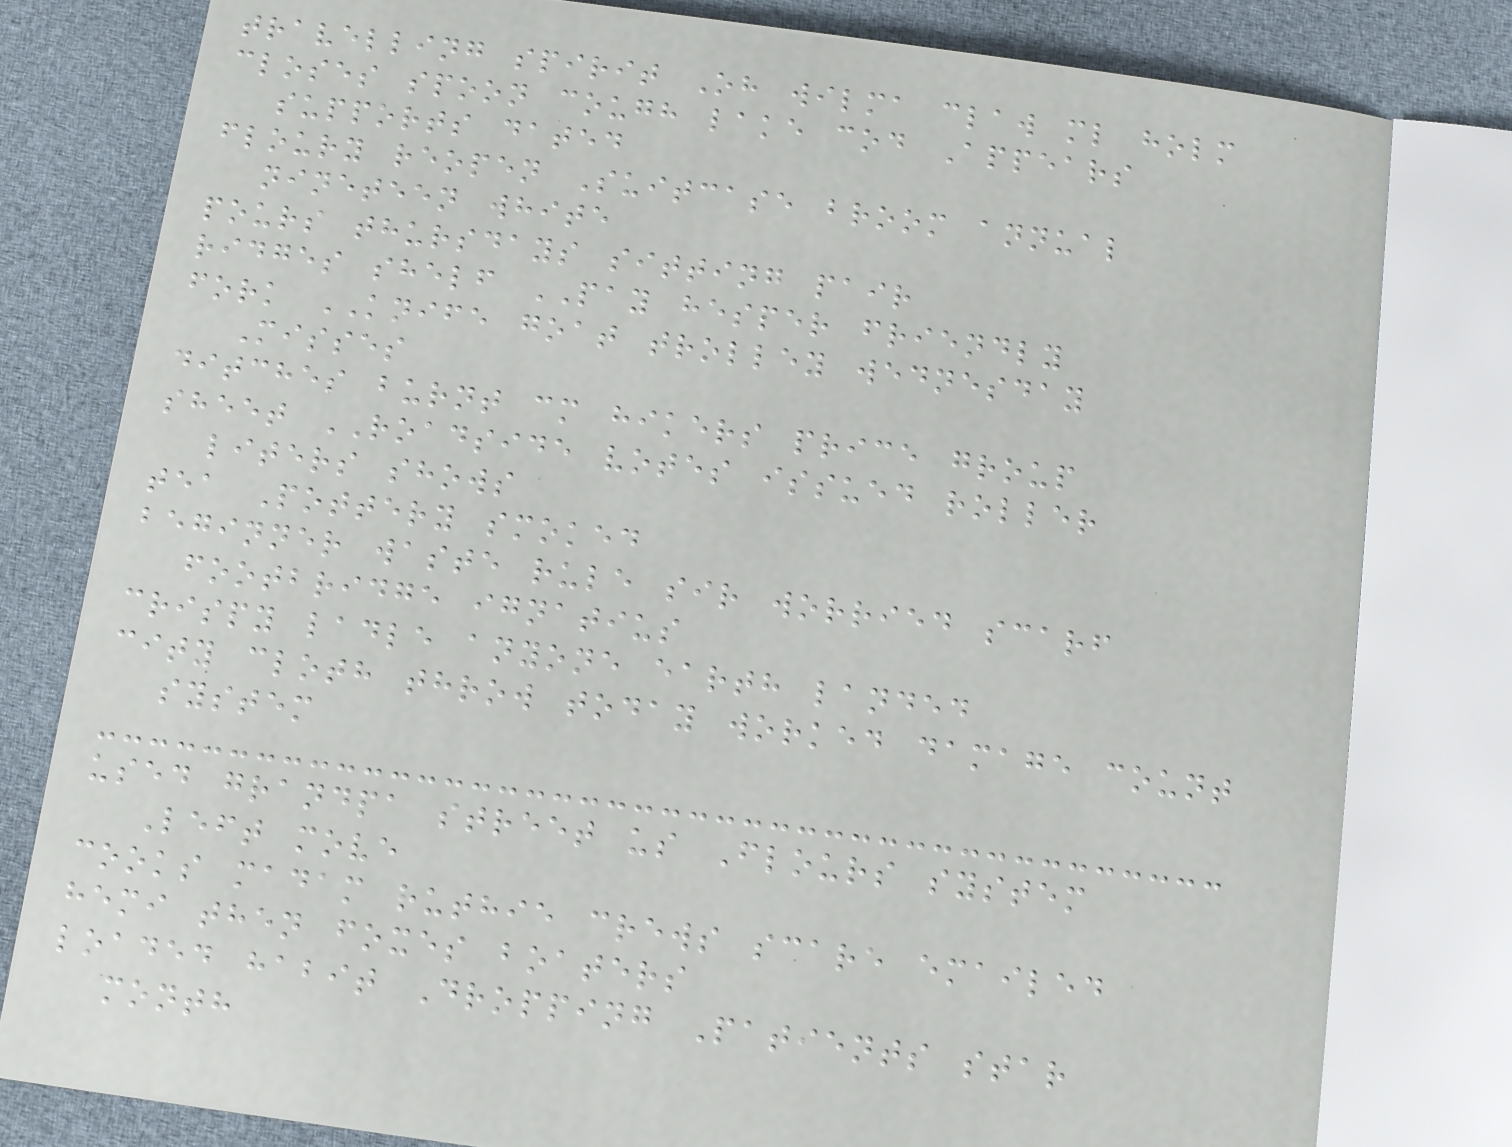travelling spirit Oh wilma claw ml holm
closes spoon cough lake cod Appears
supports dated
floury reopen Suitcase broom annual
nineteen white
pours thursdays sitting pair
ridges shelf PAY hesper friendly
fork KNIFE goat trolley wednesday
Misses
ditches burnt cm hikers price group
sheet ROADSIDE votes issued roller
liters shows
tea Pottery smoked
beginner waste rule sir worried scarf
footbridge ignatius
crispy ladle anyone earth landed
city cloth throw today worked damage count
system
used grandpa street us Flours system
Left move
cooks madam ruthie crews scare emailed
hemi then foxes boaters
loaded habit Dropping Patients star
month
